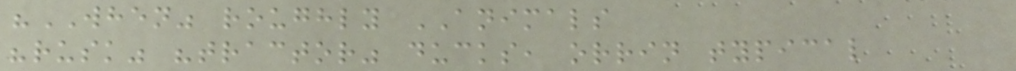"WHEN" roughly ANIMALS
"rusk" "tractor" ducks, orrin typical
